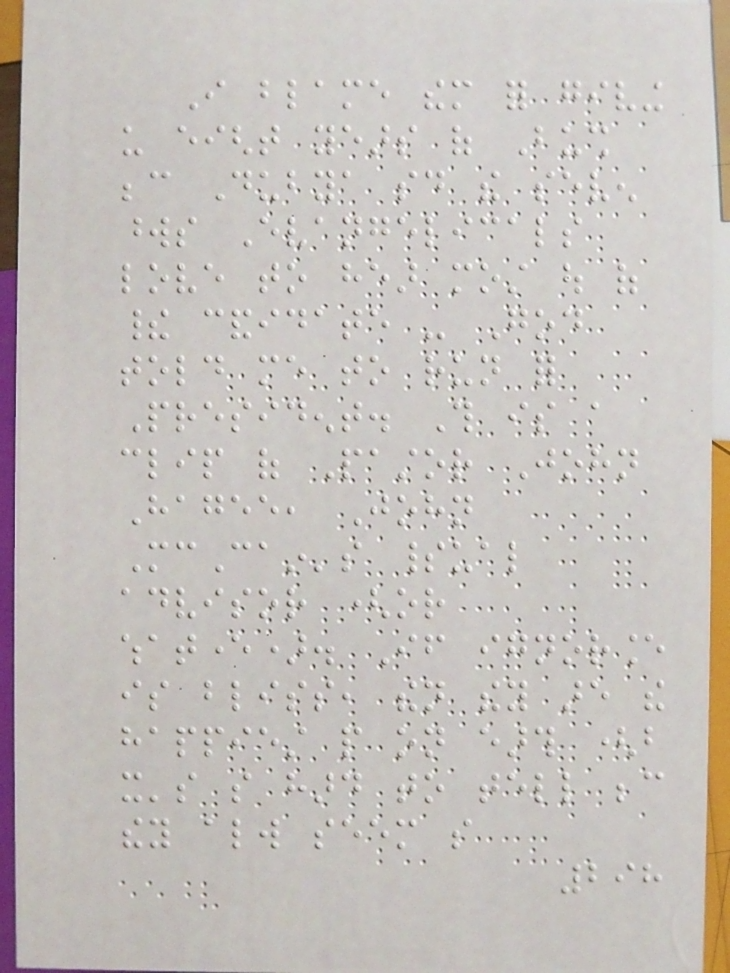I blame them for giving
us eight years of Bush
because Dubya said the seven
words Evangelicals
love to hear most out of
their candidate - God
told me to run for
President. This is a
clip of Pastor John
Hagee, John
McCain's spiritual
advisor (or
whatever). If ignorance
is bliss, then they are the
happiest people on earth (but
it's so hard to tell because
they always seem so
298
